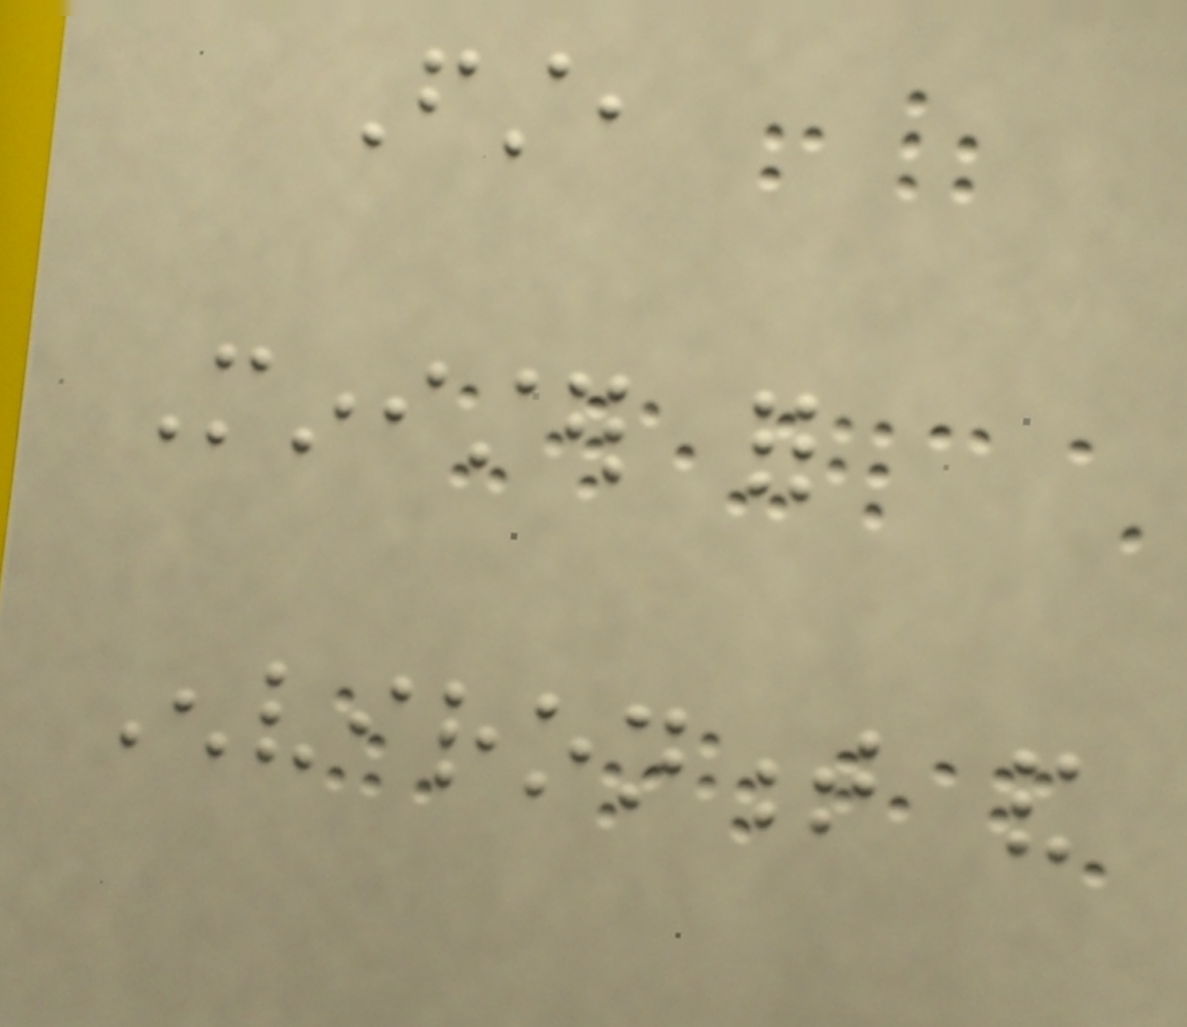First,
Minister for
Environment and
